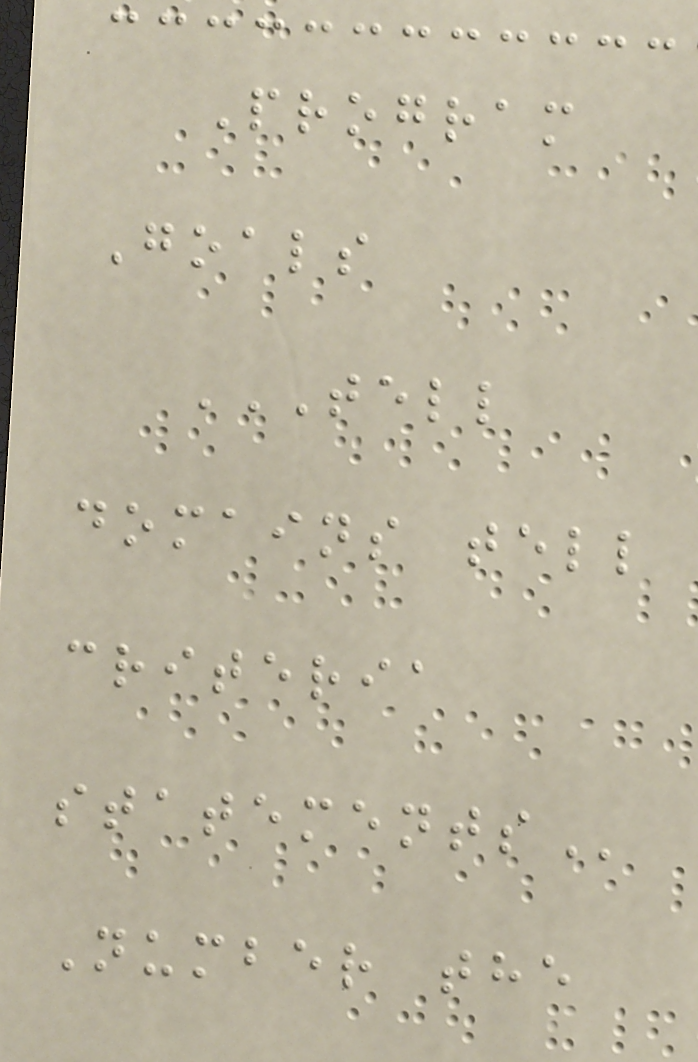Program
Goals
TELL
DOMAINS TELL
CRITERIA
STATEMENTS
Number the
